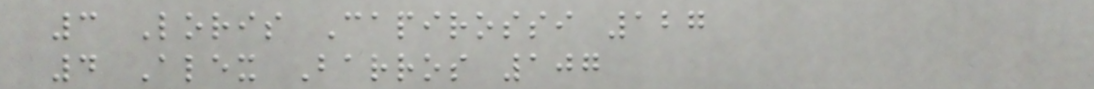3 Loris Capirossi 127
4 Alex Barros 107
